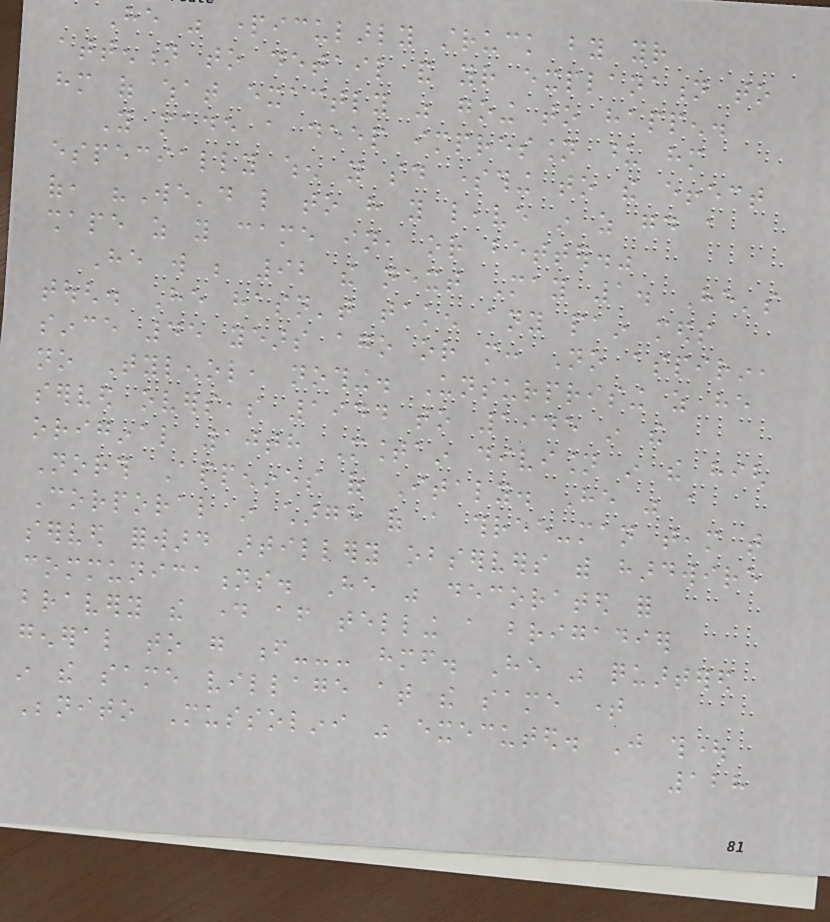He was particularly struck by your
attention to detail and your explanation to
him of what exactly was going to happen.
You made a deep impression upon him
especially when you said something to the effect
of, "We'd like to have you leave in as good a
shape as you came in, or better."
He will be 92 the next May 1. He's
tough. He hasn't taken any pain meds
since 45 years ago or more: No aspirin,
no Tylenol, nothing. Unsurprising as he
served overseas 1944 to 1945 in the
original 10th Mountain division in the high
North Appenines of Italy. He was a
Corporal in charge of a three-man team that
served forward artillery observers with hardwire
communications. He was decorated for
bravery the day after telling a brigadier
general to go f--- himself. He was quartered
in the same village at the same time
Benito Mussolini was executed. Just thought
128
